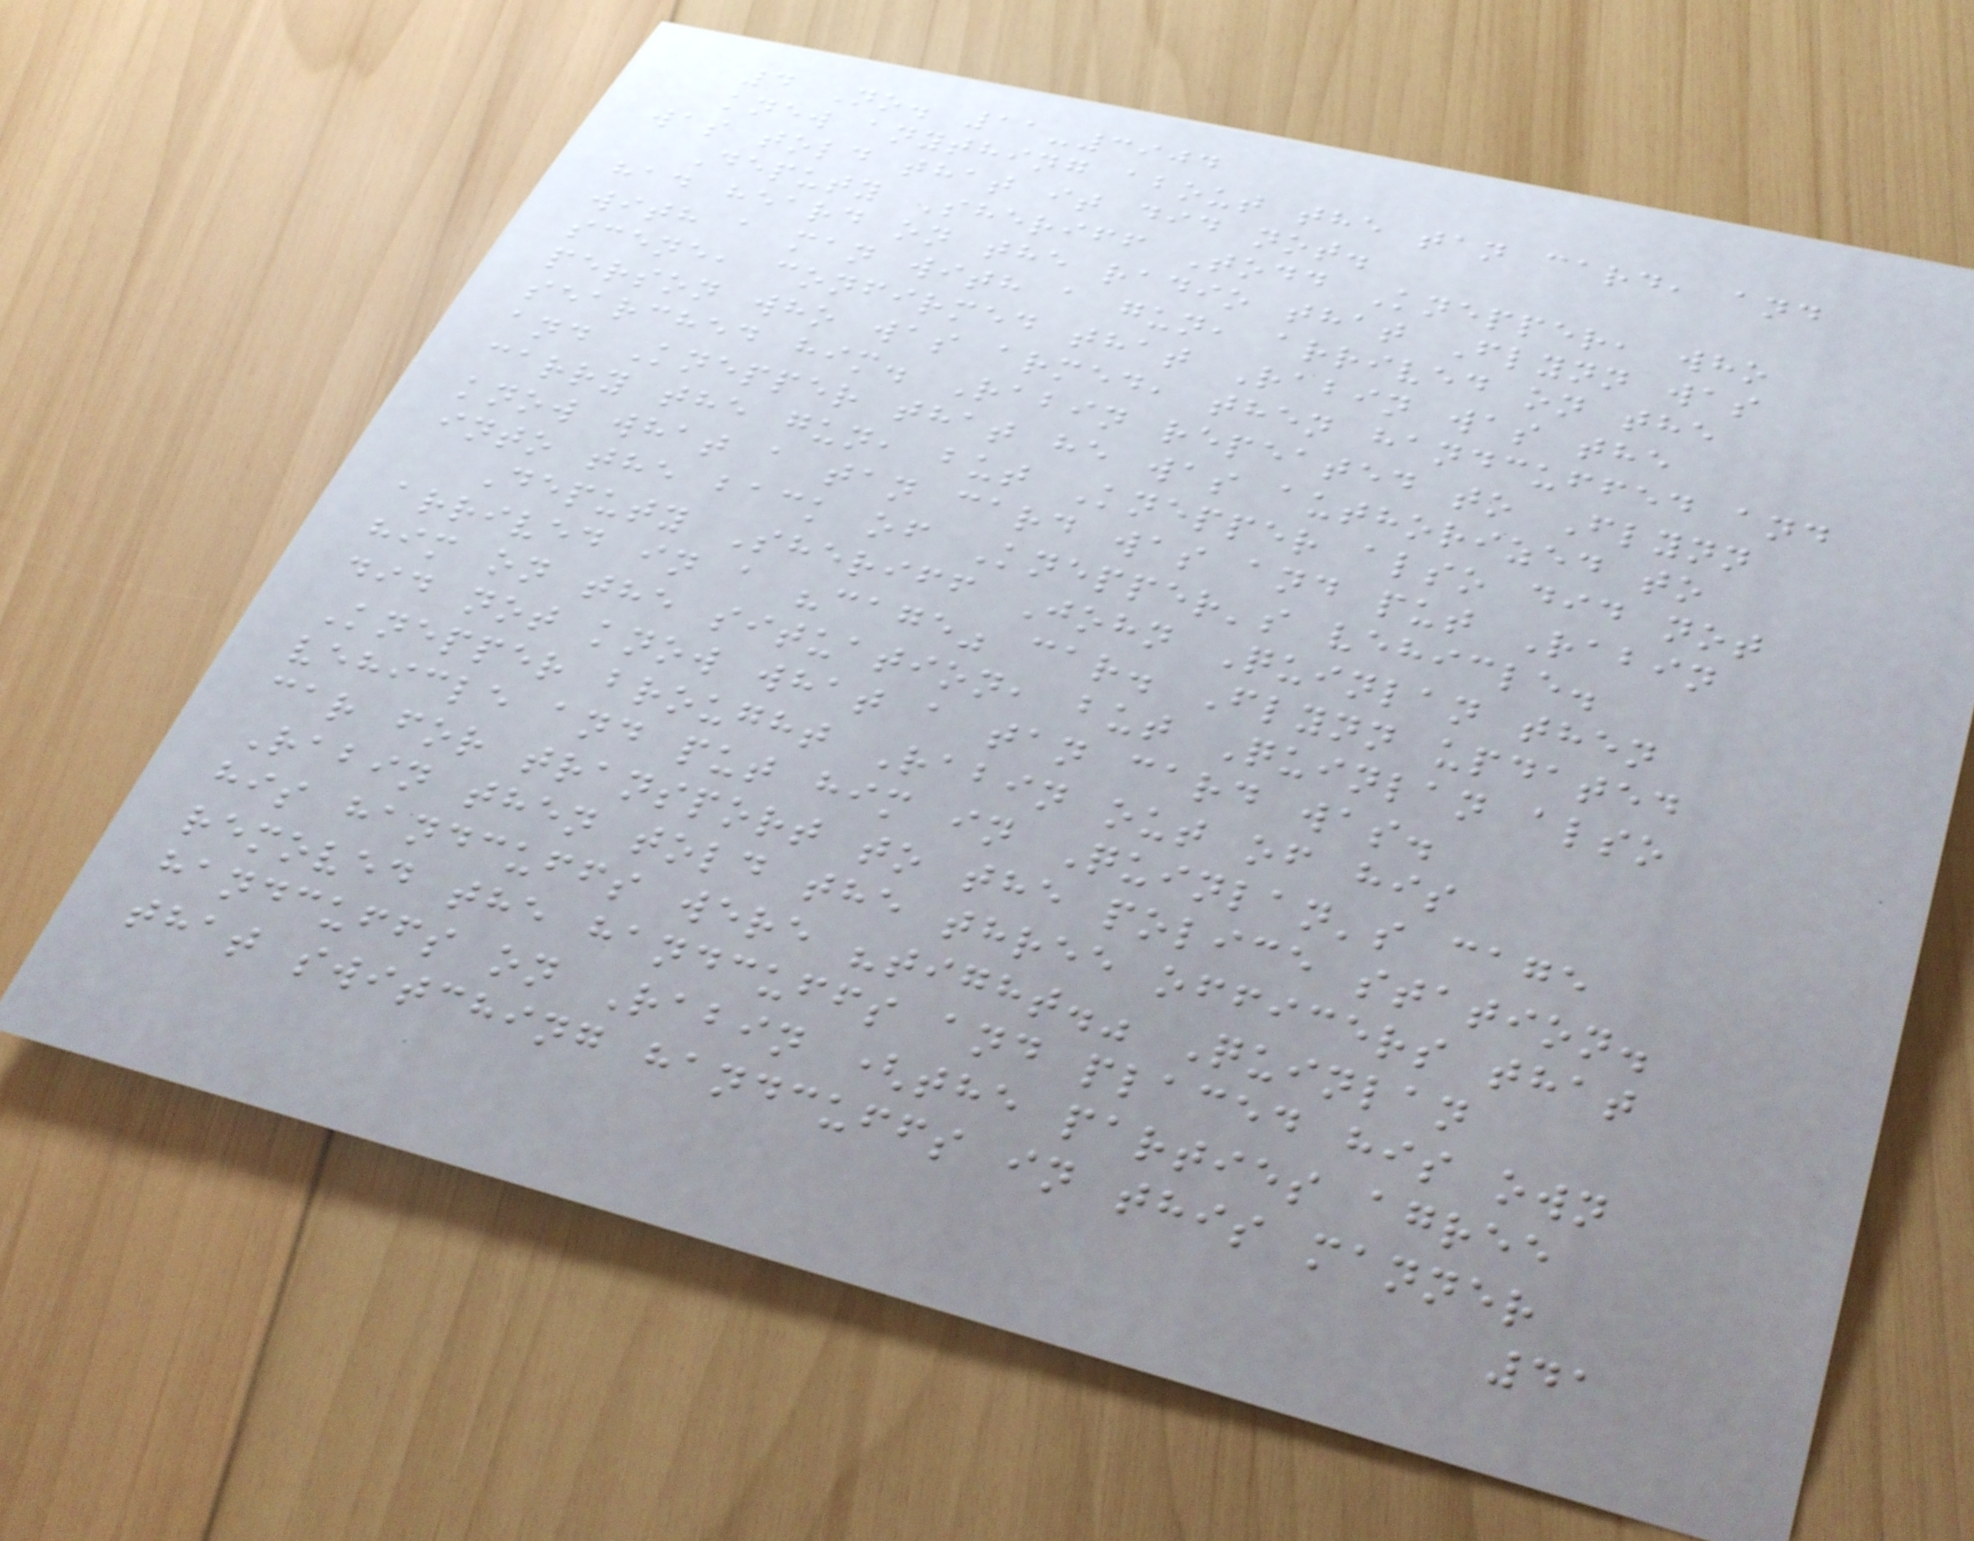4 No. 11-3904
knew anything about the tan card, and
was told that it did not.
Deputy Sheriff Todd Knepper, who
had heard on the radio that Flynn was
with a man with a gun, arrived on the
scene, confirmed that Rabin was the
person who was armed, then handcuffed and
searched him. Rabin repeated to Flynn
and Knepper that he was authorized to
carry the gun, but Knepper also did not
know what a tan card was and put Rabin
into the back of Knepper's vehicle.
Deputy Sheriff John Quinlan then
arrived in a "cage" car. Flynn updated
him on the situation, but Quinlan also
did not know what a tan card was.
Knepper brought Rabin out of his
vehicle and put him in Quinlan's cage
car for transport to the police station.
Rabin then told the three officers that
his handcuffs were "tight." Quinlan
removed the handcuffs and placed his own
handcuffs on Rabin (the parties agree
that switching handcuffs in this manner
41
